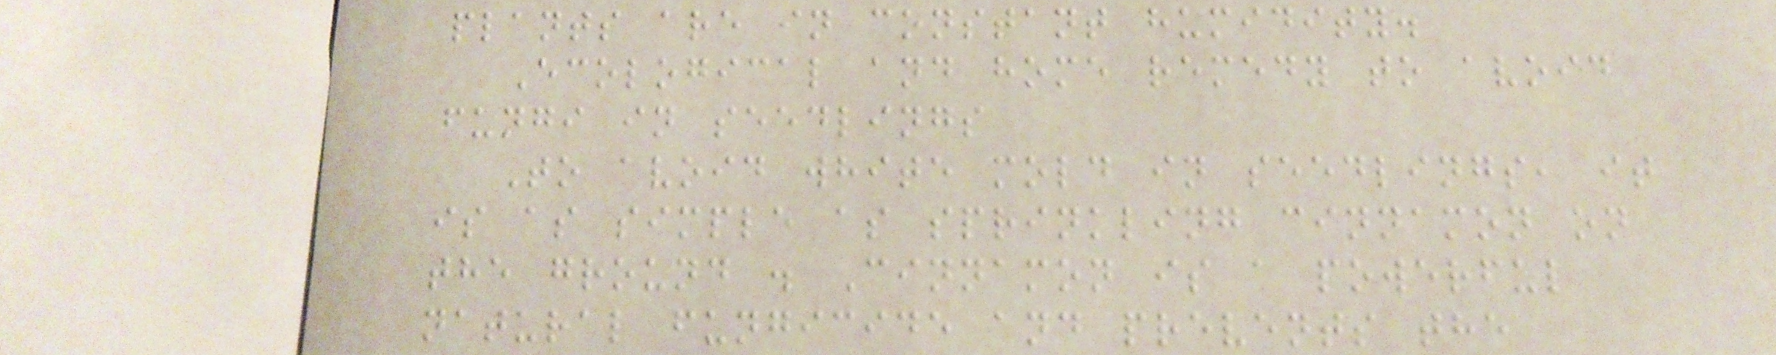plants are in constant humidity.
Ecological and home remedy to avoid
fungi in seedlings
To avoid white mold in seedlings, it
is as simple as sprinkling cinnamon on
the ground . Cinnamon is a powerful
natural fungicide and prevents the
